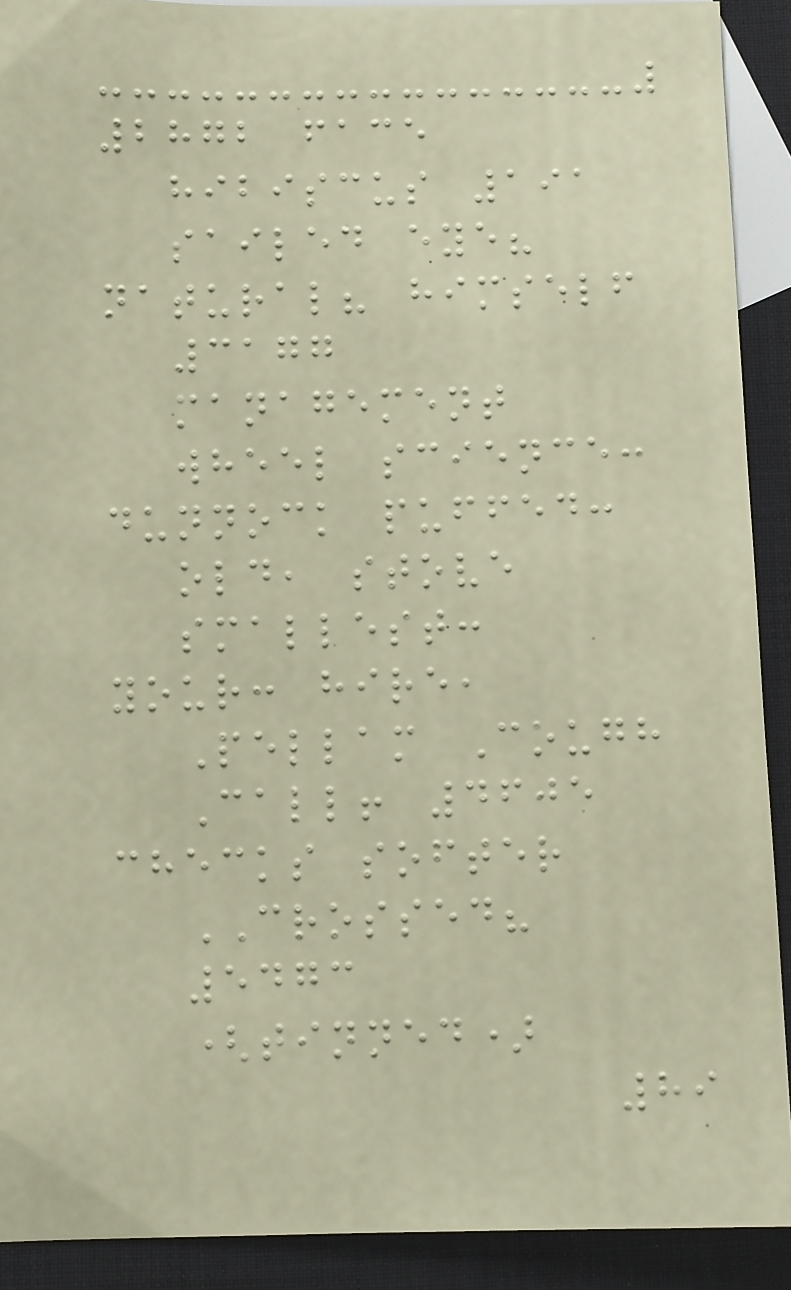2872 face
hibiscus 191
sailed eye?
natural? himself
3177
management
wheel science:
dunnock puffed:
old, stove
smallest:
your: hire,
Pellam Cough
Call! 4605
checks softer
CROSSED?
5473
(tinned)
89
